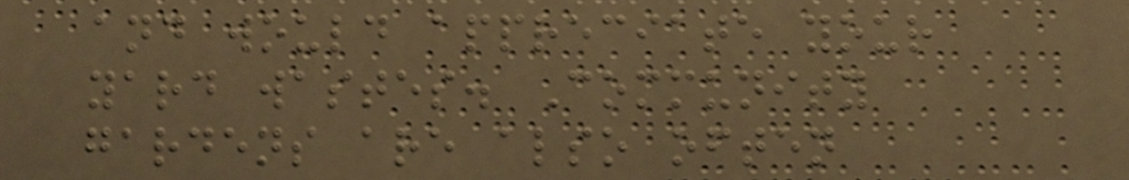and would appreciate your
yard wastes. Community
gardens are also often
